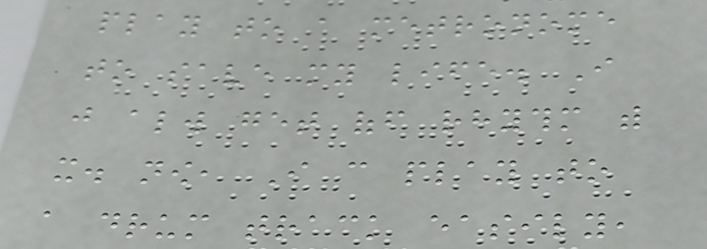play to a metronome
to save my life. I
just always get off rhythm with
it. now, I can play to
a drum track easily,
